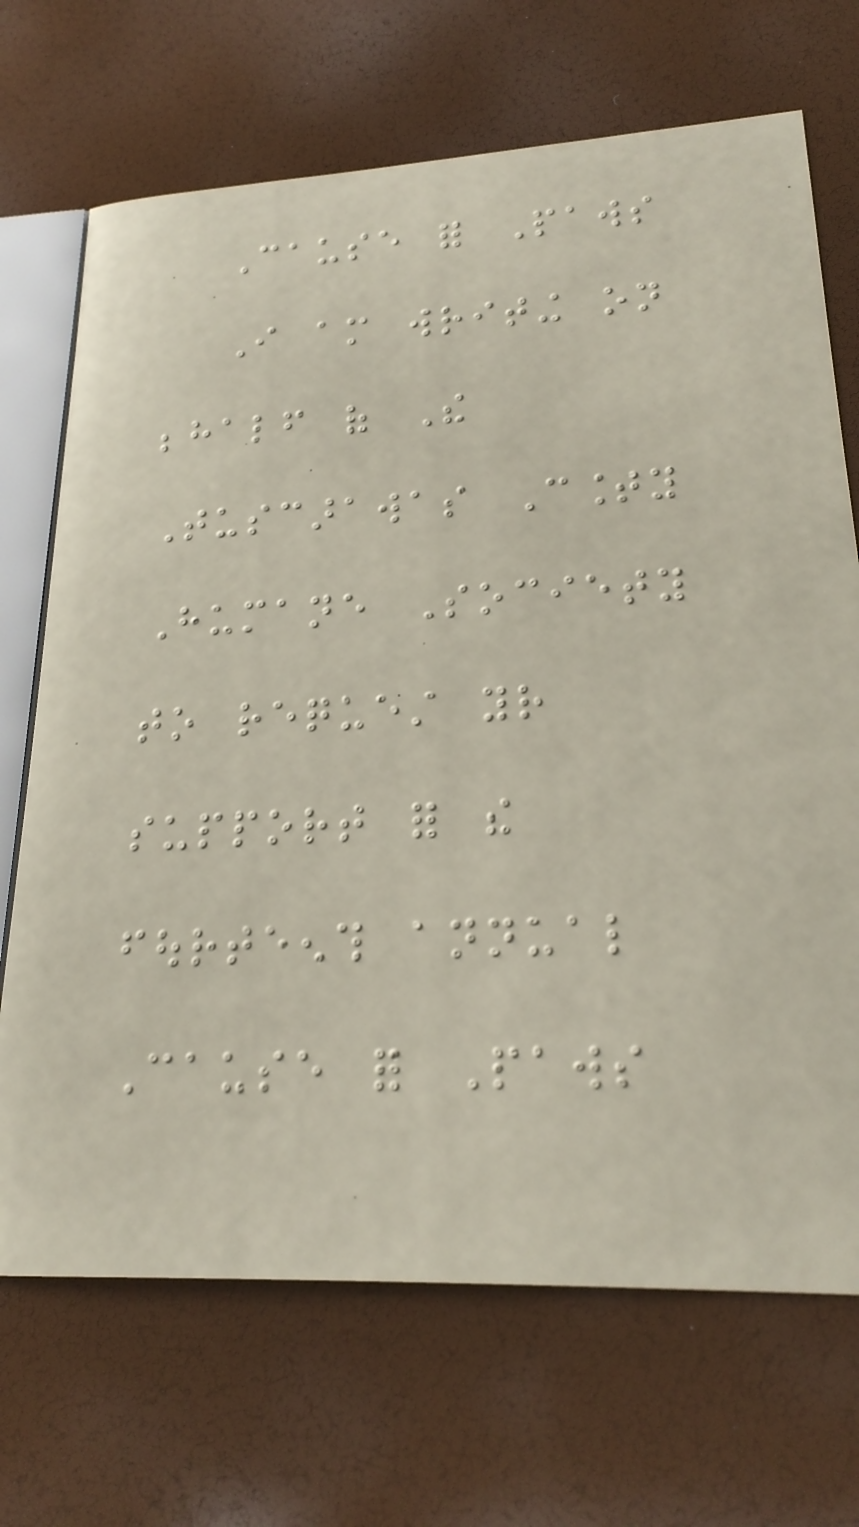Cause for Paws
I am writing on
behalf of The
Tuscarawas County
Humane Society
to request your
support for the
fourteenth annual
Cause for Paws
